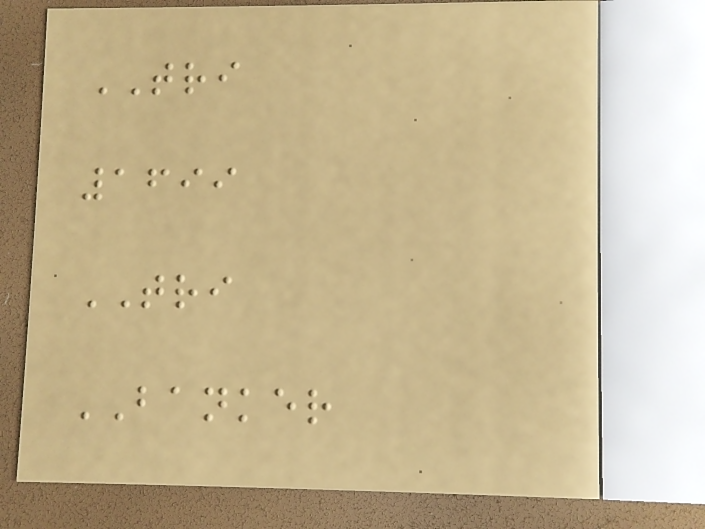TRI
1699
TRI
BANKER
